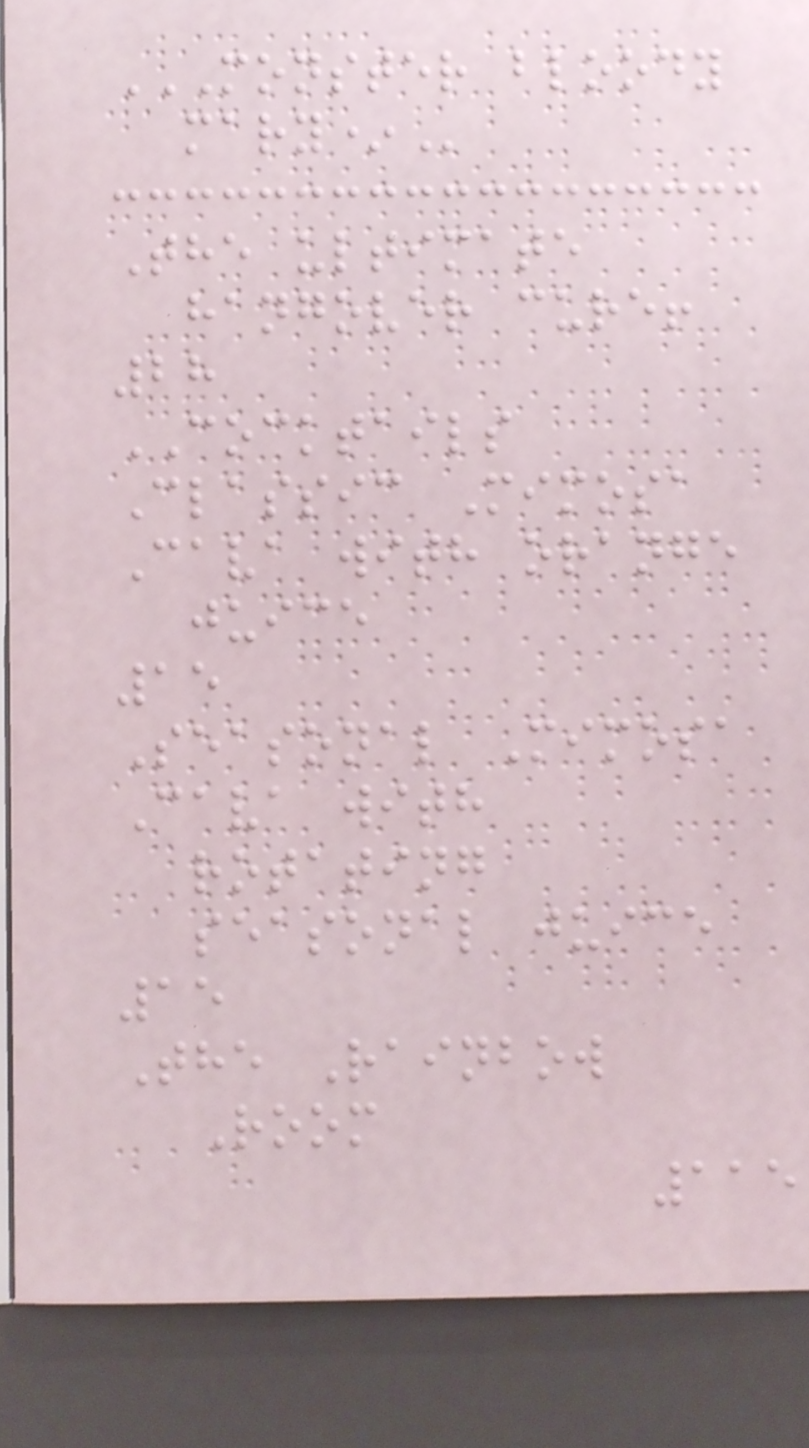MONSTER BLOODY
MARY*
The ultimate
hangover cure!
28
COCKTAILS
Classic Mimosa
Cava with orange
juice
15
Seasonal Mimosa
Cava with
rotating
seasonal juice
15
The Rainbow
Room
115
